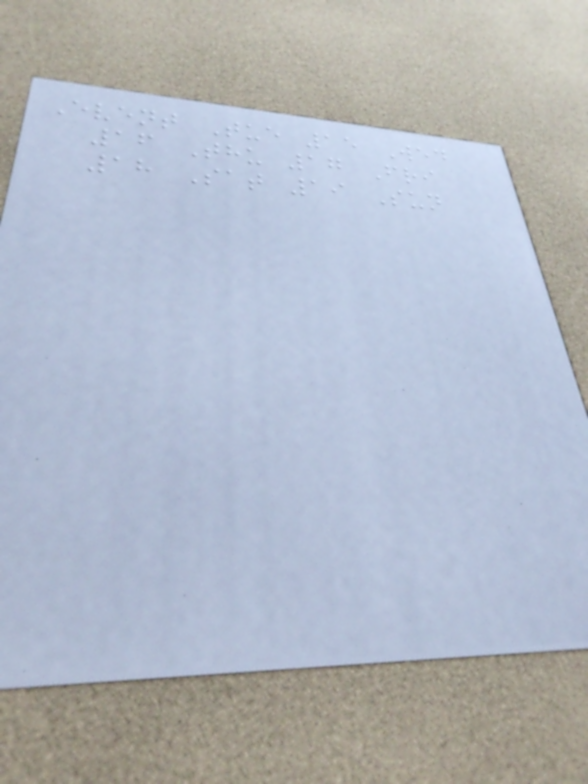Event Tue 15 Wed
16 Thu 17 Fri
18 Sat 19 Sun
